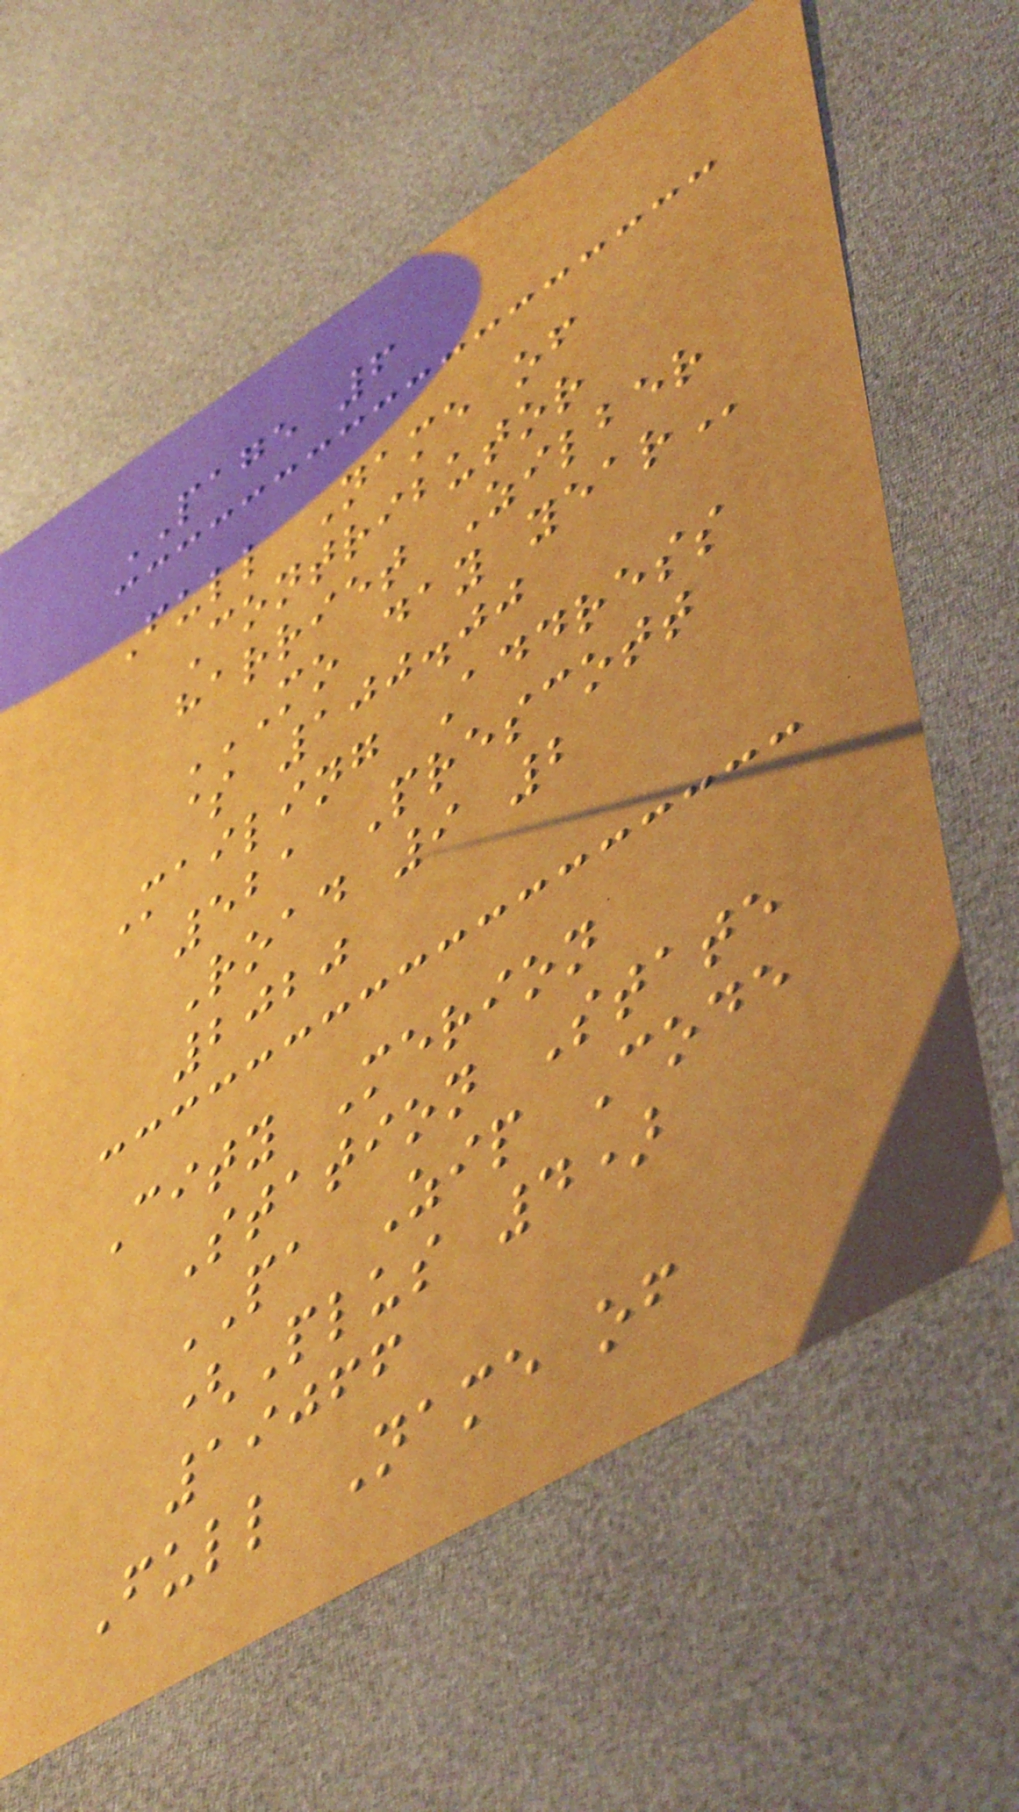PAGE 6
Full Name of
Contributor
harriet Zilber
MO DAY YEAR
$ 100.00
Mailing Address
521 Prescott
Road 9 2
2020
City Merion
Station State
PA Zip Code
(Plus 4)
19066
Full Name of
